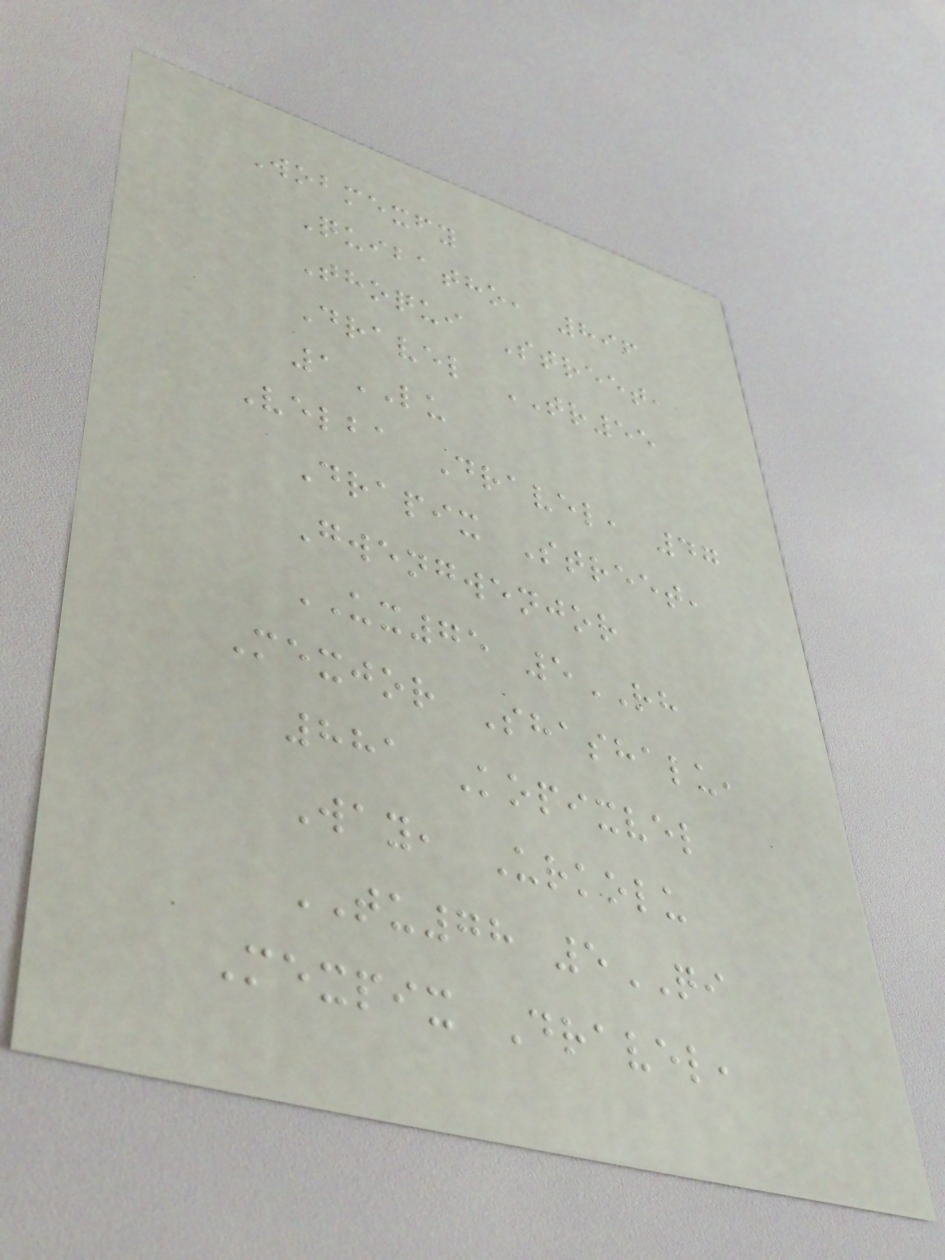Wobmexfy
Quibatho, 896
Thoqui Street,
Dravel TR55
1LU
Velba Dravel, 47
Drapix Street,
Gwengwenjor
UX75 5RH
Mexjor Shashalu,
881 Kopixvel
Way, Urkolu
TU78 5QI
Mexpix Dravel,
